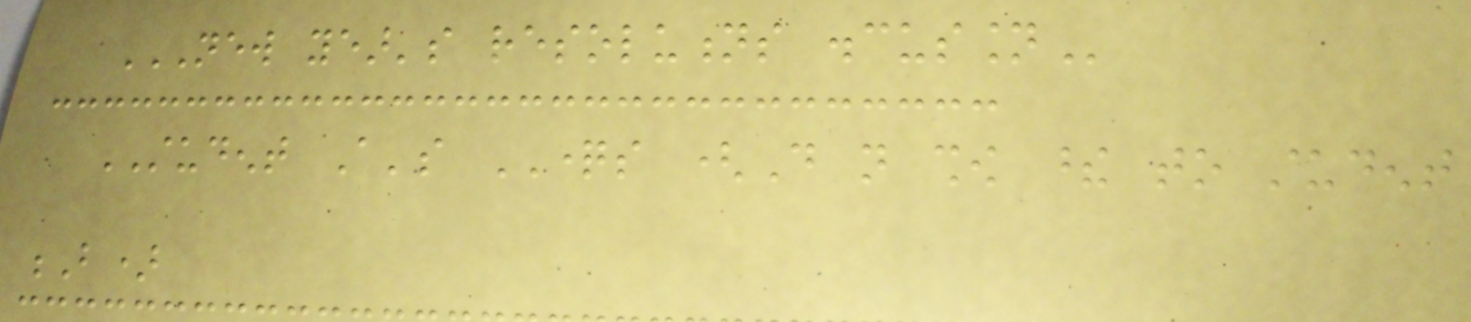NEW YEAR'S RESOLUTIONS DISCUSSION
STUDENT A's QUESTIONS (Do not show these to student
B)
